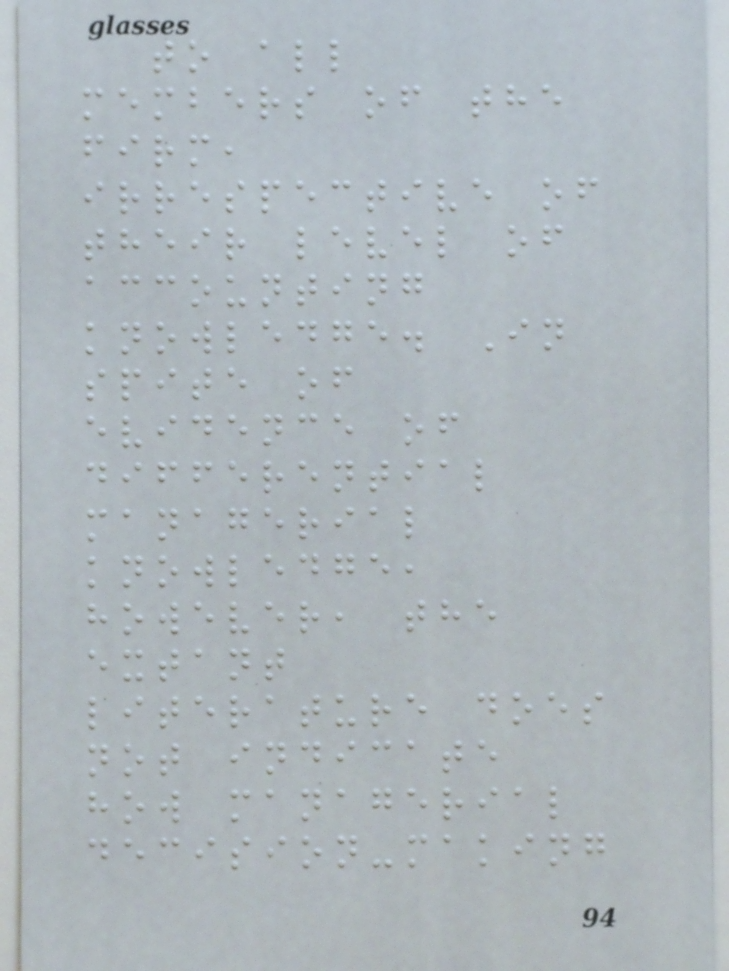to all
members of the
firm,
irrespective of
their level of
accounting
knowledge. In
spite of
evidence of
differential
managerial
knowledge,
however, the
extant
literature does
not indicate
how managerial
decision-making
